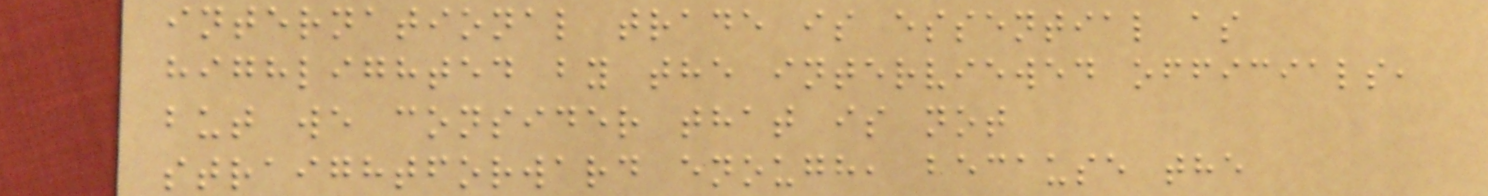international trade is essential as
highlighted by the interviewed officials,
but we consider that is not
straightforward enough, because the
